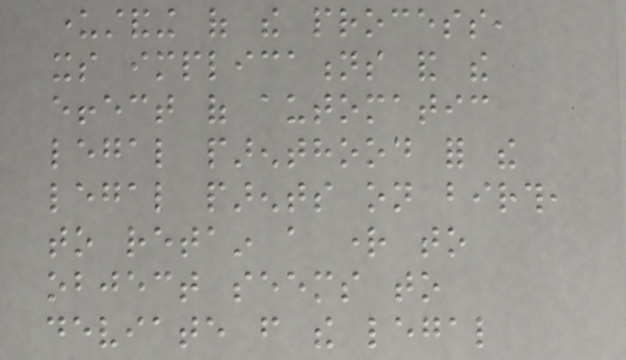understanding of the process,
its implications and the
effect of automatic
legal parenthood for the
legal parents on birth,
to retain a right to
object seems to
deviate from the legal
